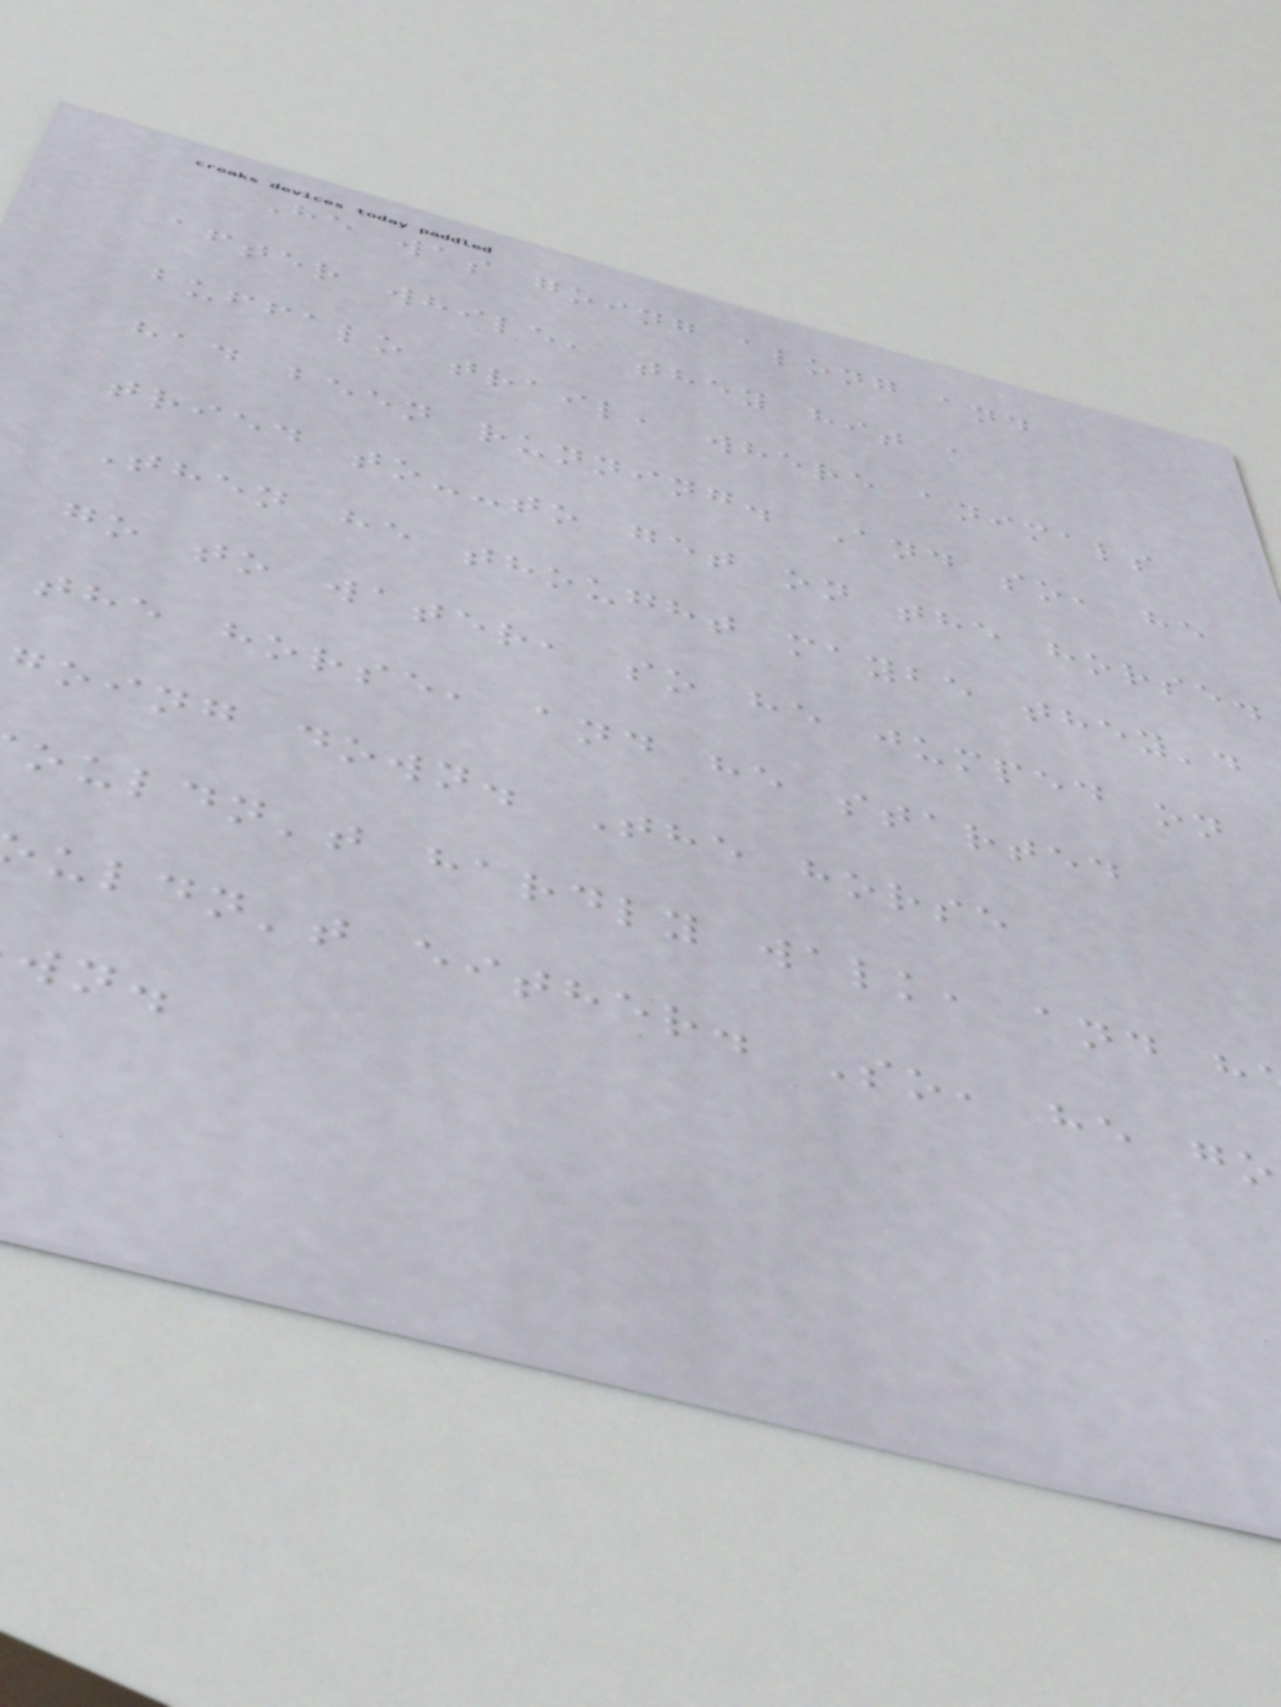He was going along and
after while, they hit a
buffalo trail, where animals
had been running. And so, he
tried to--to get on the horse.
Then he thought maybe they'd
go to water, so he jumped on
the horse, and he started
going down. The horse
ouldn't hardly walk, and h
uldn't either. So, he go
